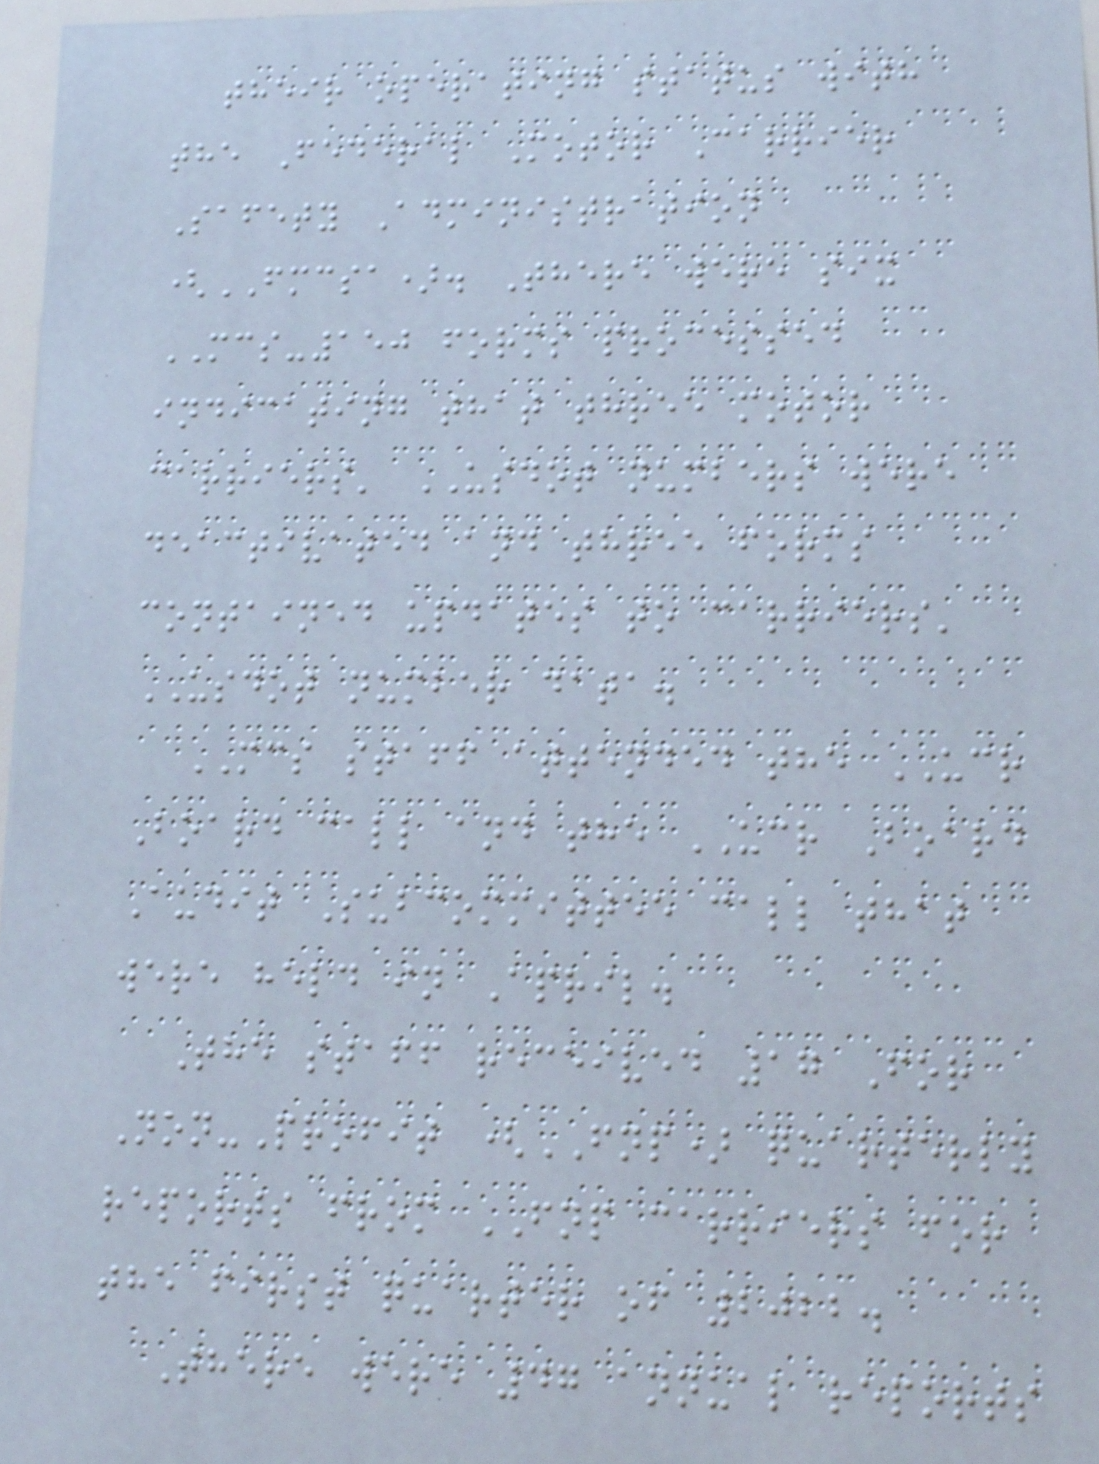their operating status with
the Federal Motor Carrier
Safety Administration
(FMCSA). There were six
MCS-150 forms processed
indicating that three motor
carriers' USDOT numbers were
deactivated and three forms
contained updates to carriers'
USDOT number data.
MCS staff attended the UCR
Board call and the UCR Board
Audit Subcommittee call that
were held in April.
The staff received 17 For
Non-Profit (FNP) quarterly
reports from FNP carriers for
the first quarter of 2022.
There were 47 annual reports
